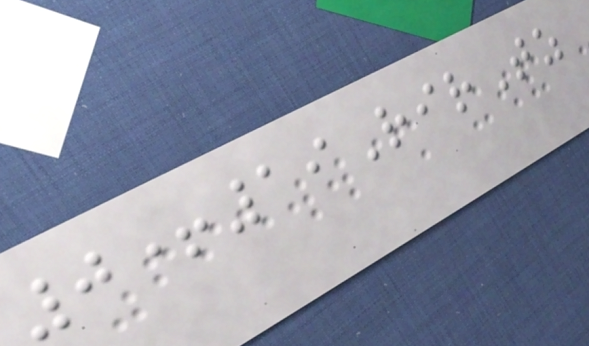0+19RirTz
